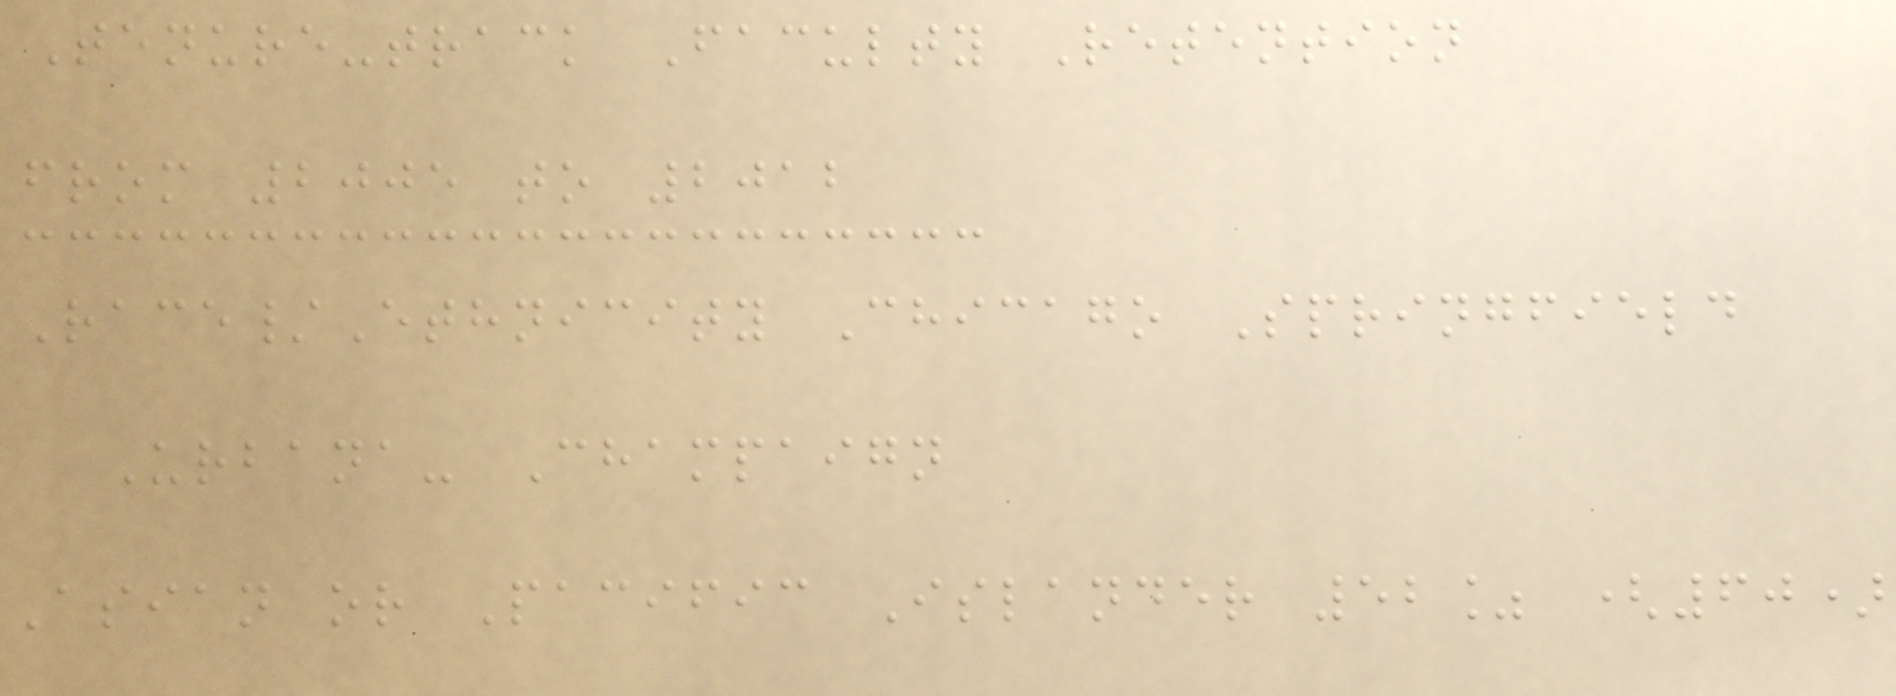Tenure-track Faculty Retention
from 2005 to 2012
Race/Ethnicity Chicago Springfield
Urbana- Champaign
Asian or Pacific Islander 52% (60)
